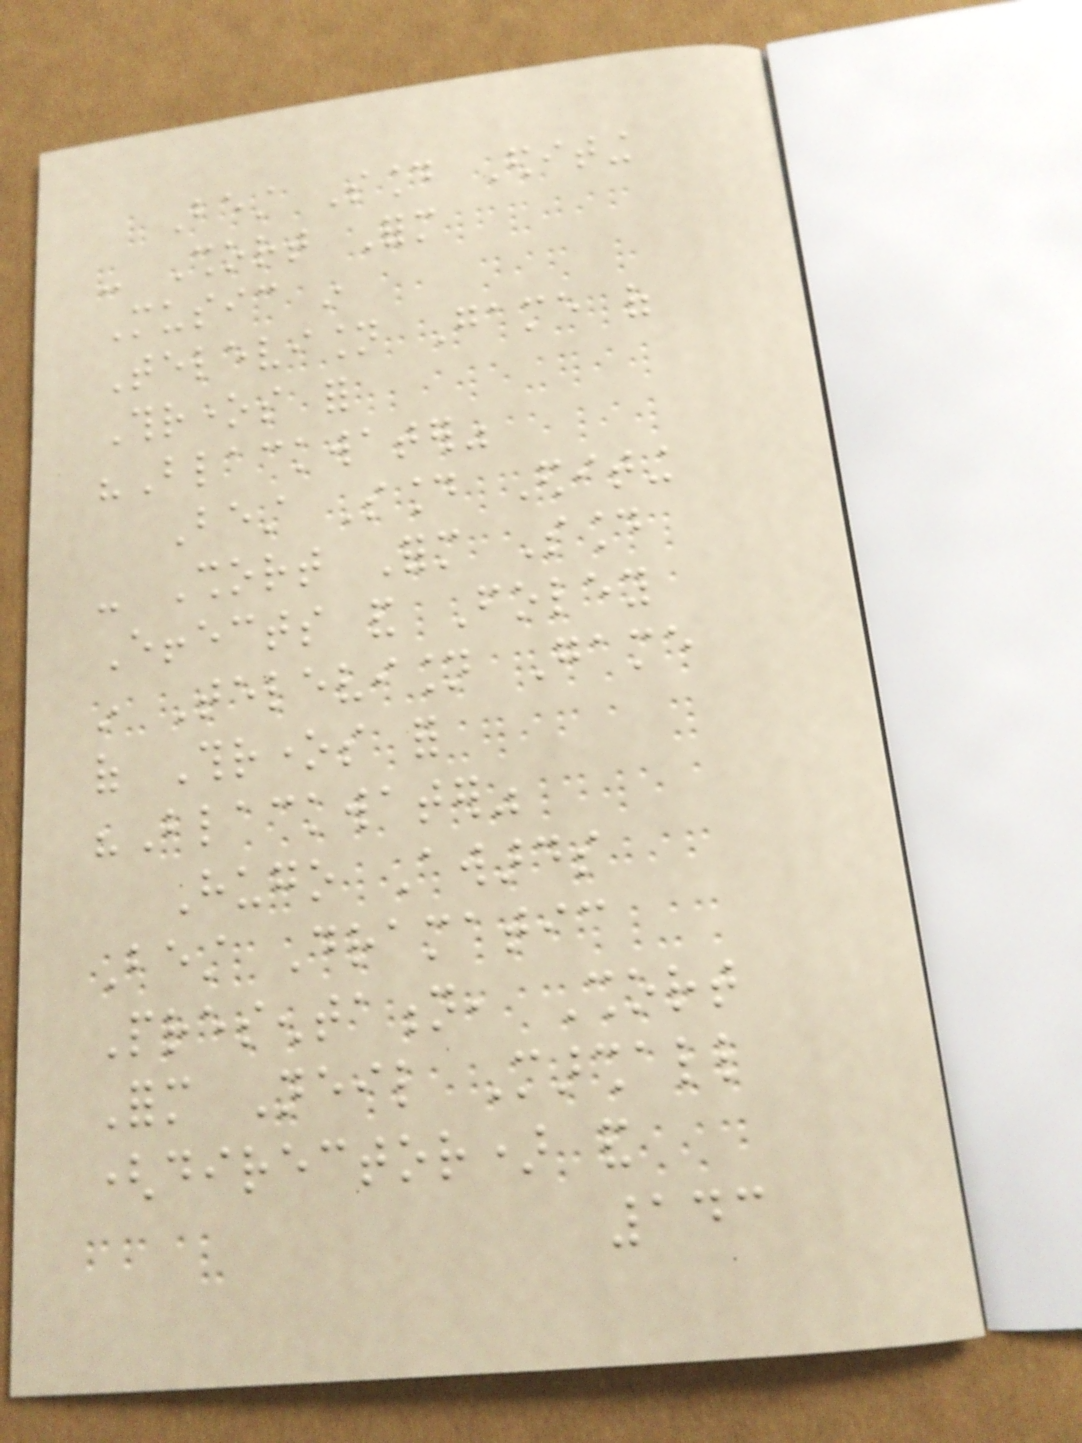Best Sound Editing
- Short Form
Music in
Television Game of
Thrones for
"Blackwater"
Best Sound Editing
- Short Form Sound
Effects and Foley
in Television Game
of Thrones for
"Blackwater"
Hugo Awards
Best Dramatic
Presentation, Short
Form Neil Marshall
(director) and
143
